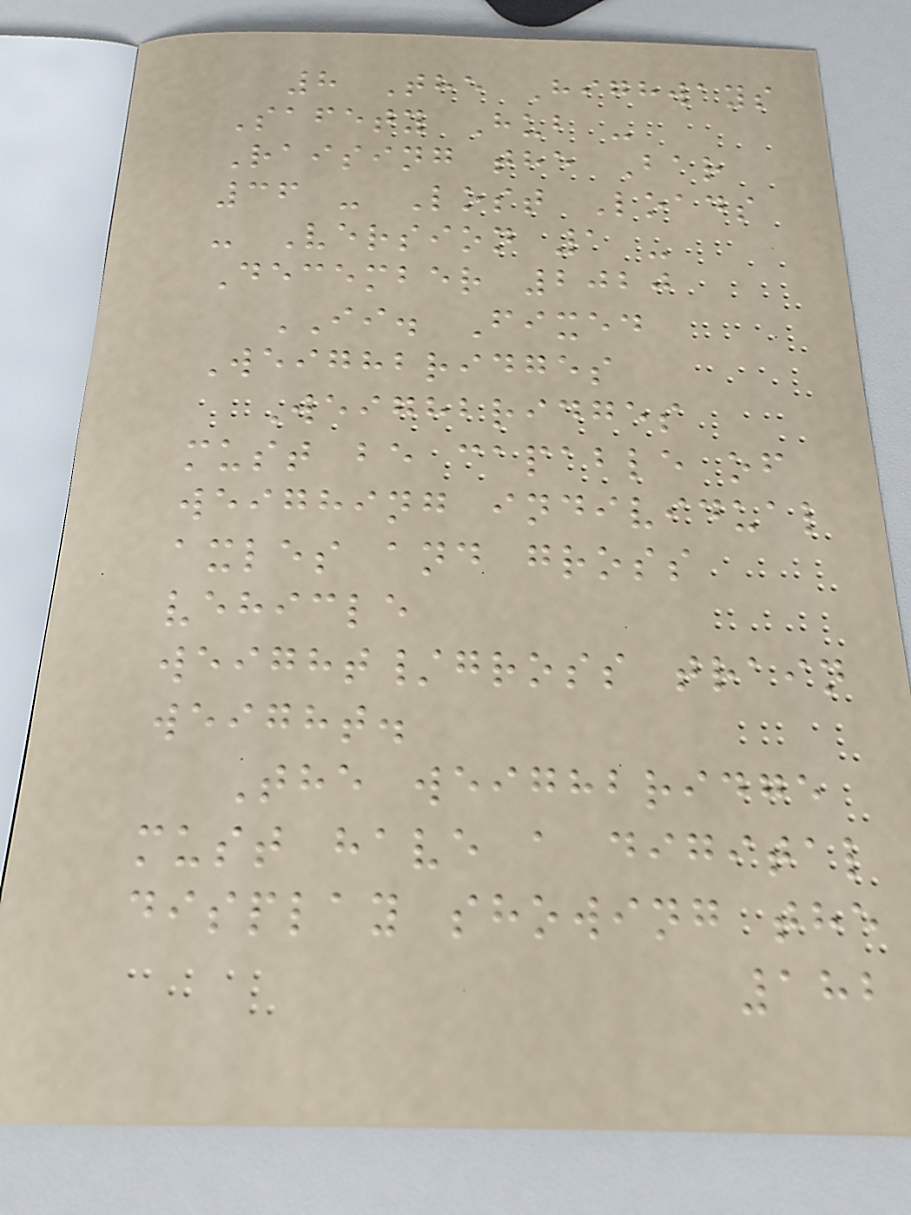8 The Highways
Safety Hub -
Raising the Bar
36 - Lost Loads
- Version 1 -
December 2020
II. Fixed
Weighbridges
Weighbridges
must be capable of
weighing individual
axles and gross
vehicle
weight/gross train
weight.
The weighbridge
must have a digital
display showing the
182
